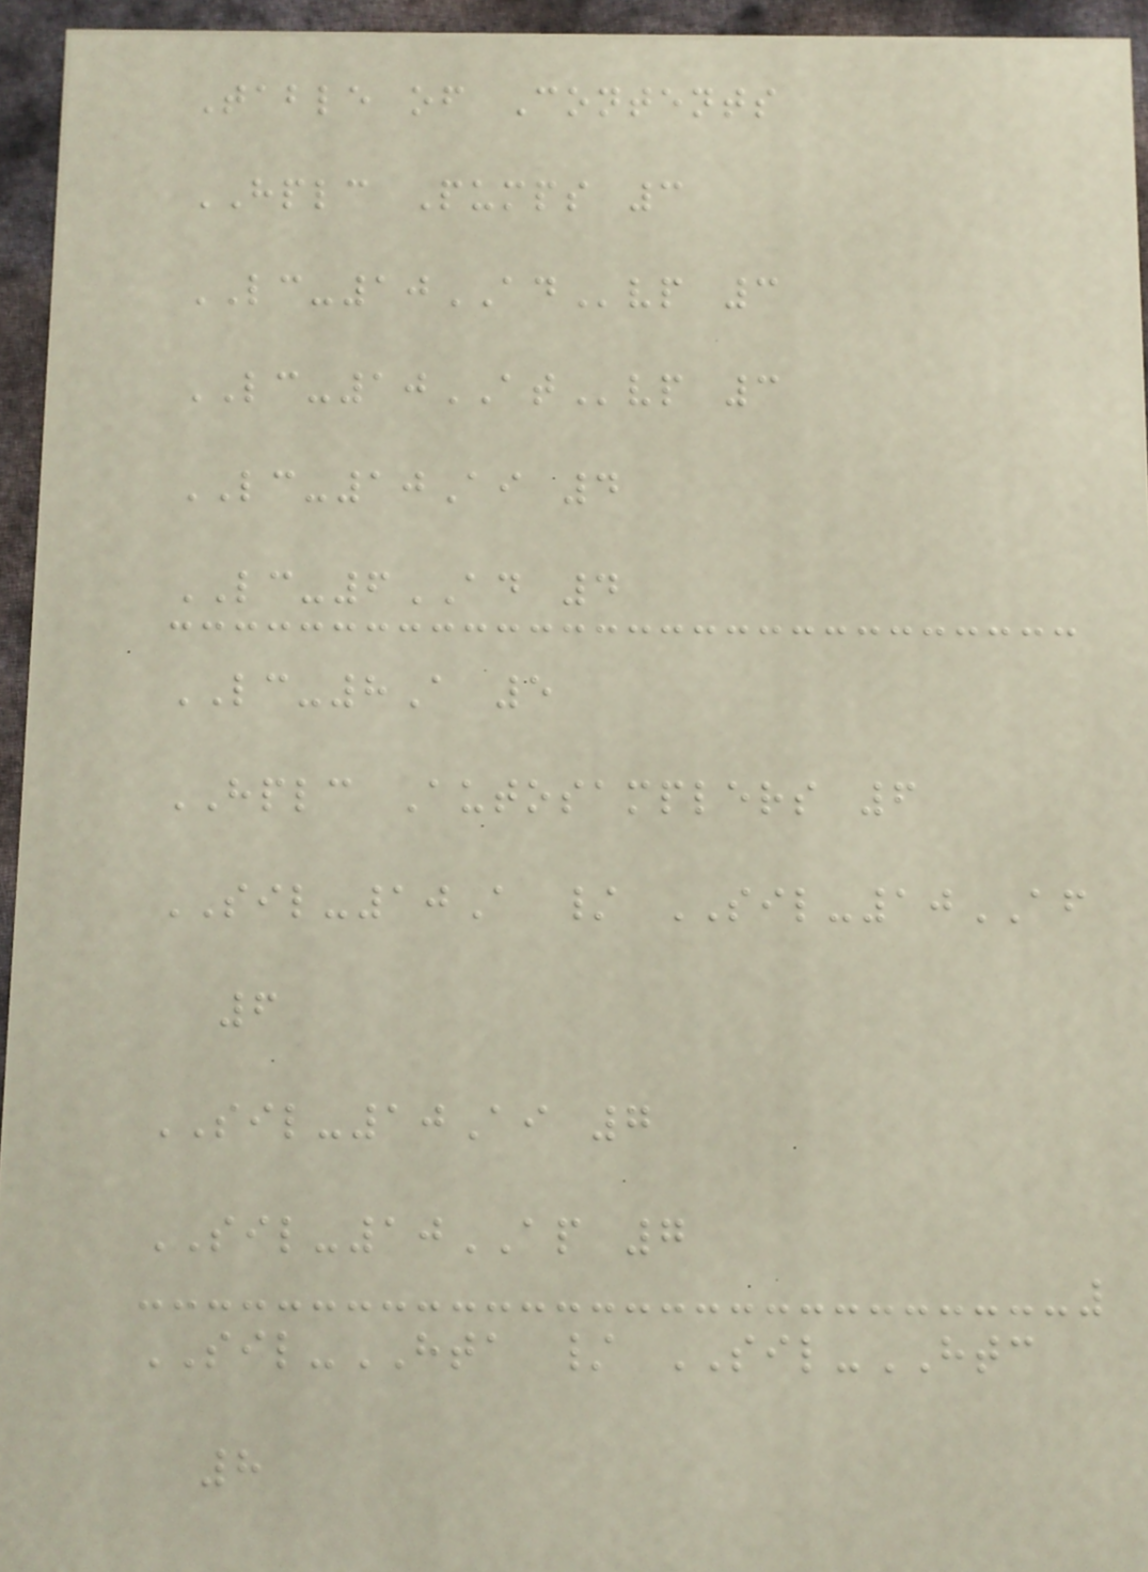Table of Contents
HPLC Pumps 3
LC-10ADvp 3
LC-10ATvp 3
LC-10Ai 4
LC-6AD 4
LC-8A 5
HPLC Autosamplers 6
SIL-10A / SIL-10AF
6
SIL-10Ai 7
SIL-10AP 7
SIL-HTA / SIL-HTC
8
